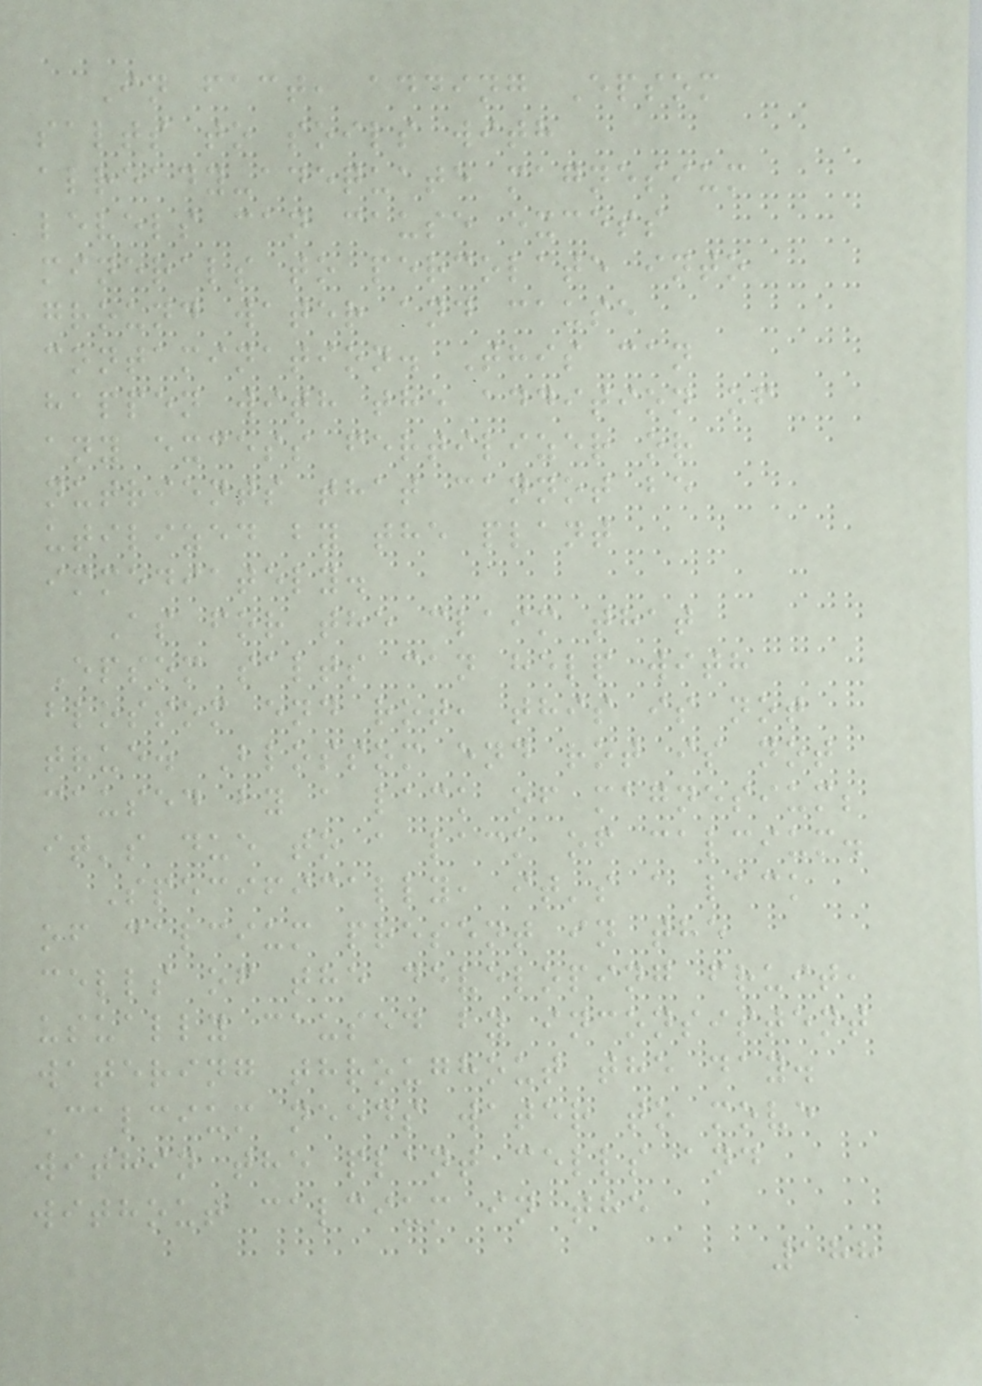In fact, adding Epsom
salts to soils with
already-adequate magnesium
levels can cause excess
minerals to percolate into
ground water and cause
contamination. This can
happen with the addition of
any excess fertilizer or
nutrients that cannot be
utilized by the plant
immediately.
As for the claim that
Epsom salts can help with
blossom end rot, this is not
true. Blossom end rot is not
caused by a lack of magnesium;
it's due to a lack of calcium.
Specifically, it's a lack
of calcium present in the
cells of the developing fruit,
usually caused by inconsistent
watering throughout the day.
Calcium needs water to move
within the plant cells and
without calcium in the
188
